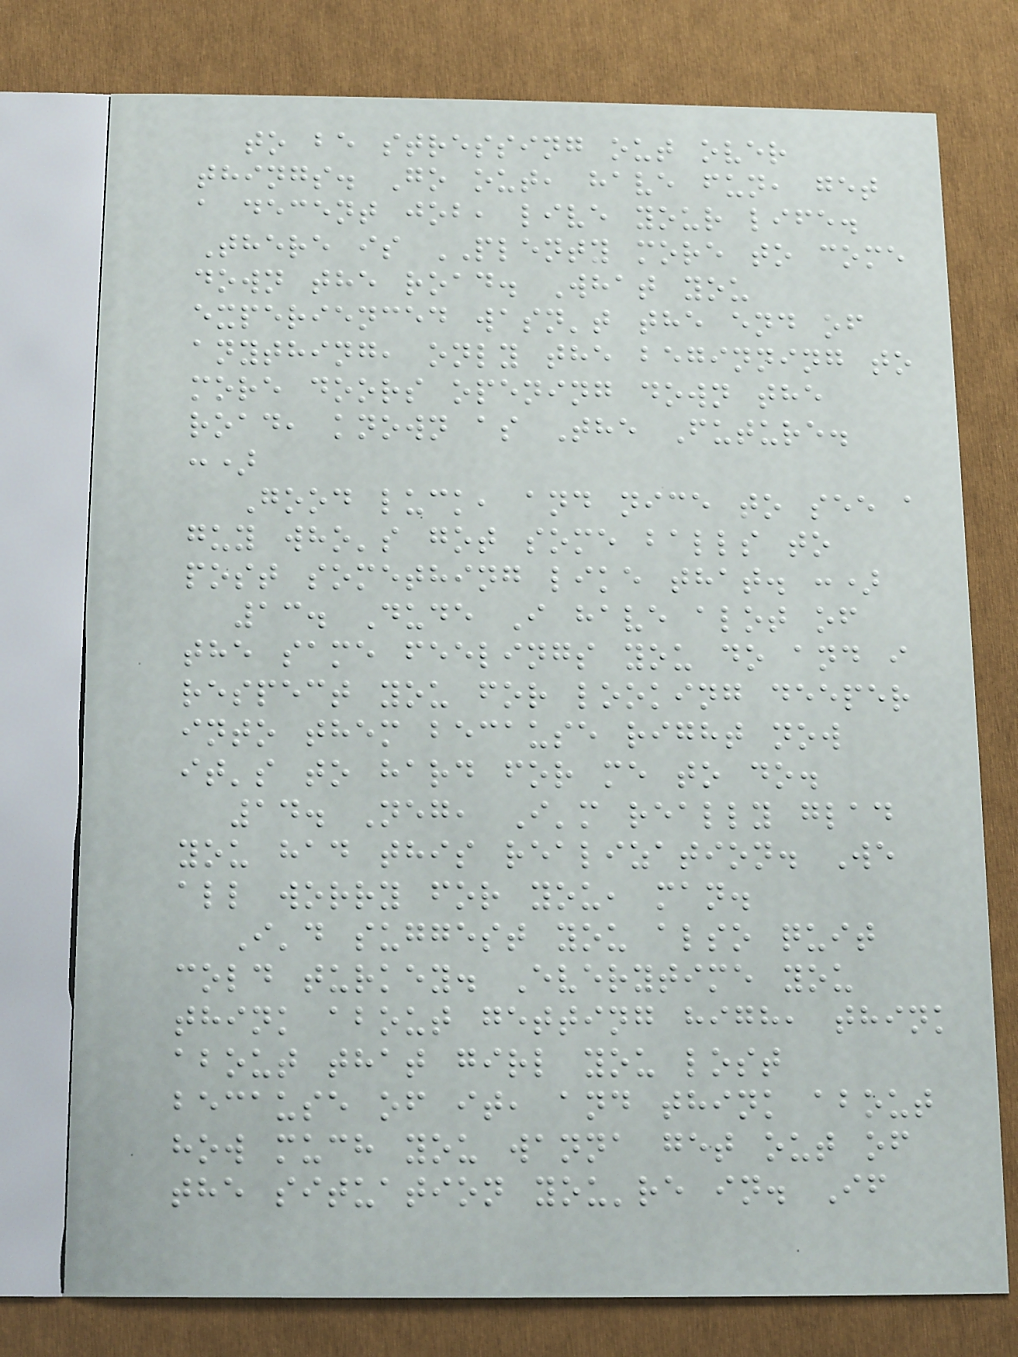to be stressing out over
things. Go out, have fun, get
a decent job, live your life.
There is PLENTY more to come
down the road. What you
experienced wasn't the end of
anything, only the beginning to
more doors opening down the
road, known as The Future.
:)
Good luck, and nice to see a
guy who's got some balls to
post something like that. :)
13. Dude I have alot of
the same feelings you do and i
respect you for looking deeper
into them because right now
it's to hard for me to do.
14. Neg, I'm really glad
you had this realization. We
all worry for you, man.
I'd suggest you also quit
cold turkey. Everytime you
think about getting high, think
about that girl you lost
because of it, and think about
how much you wanna get out of
the situation you're in. If
